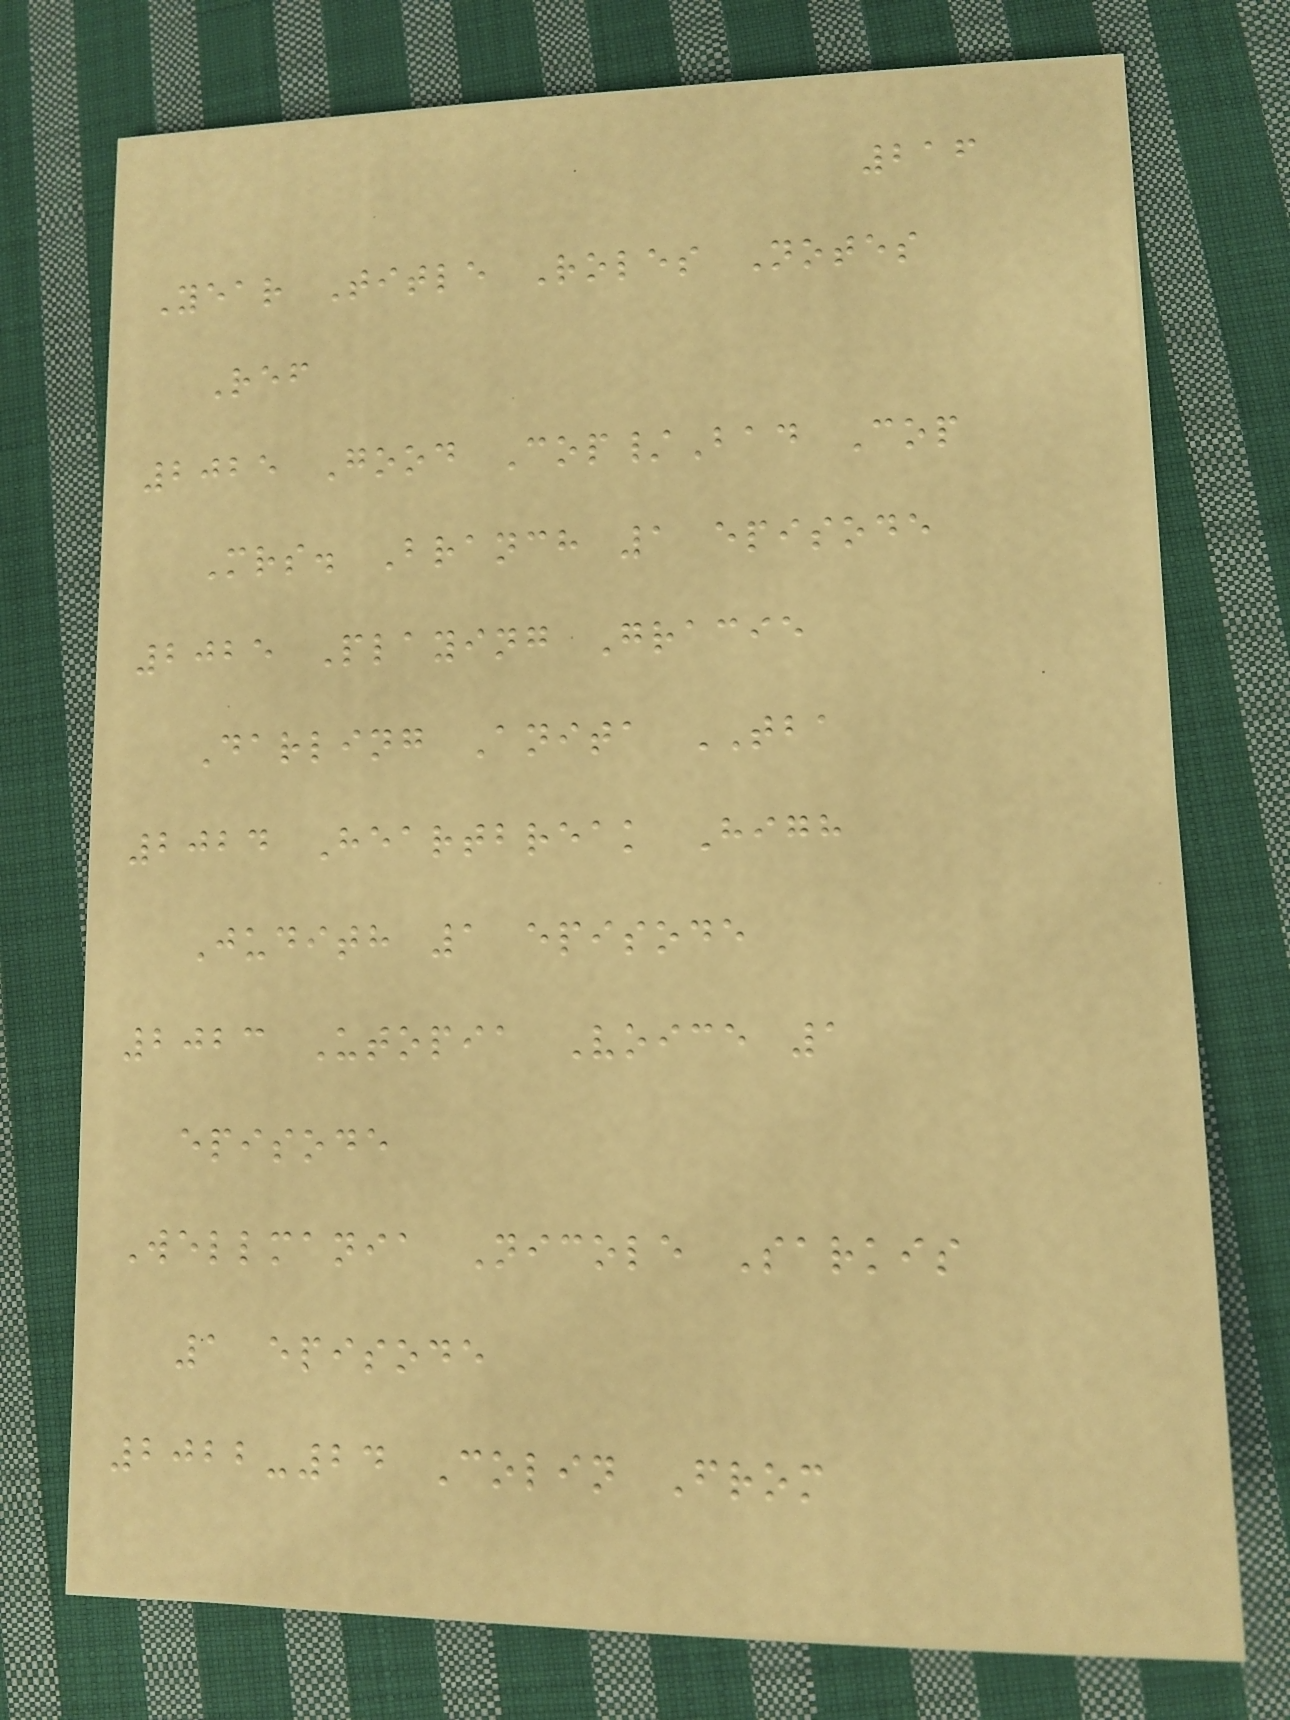216
Year Title Roles Notes
Ref
2025 Good Cop/Bad Cop
Mrs. Branch 1 episode
2025 Playing Gracie
Darling Anita TBA
2024 Heartbreak High
Judith 1 episode
2023 Utopia Voice 1
episode
Wellmania Nicole Sarkis
1 episode
2022-24 Colin From
